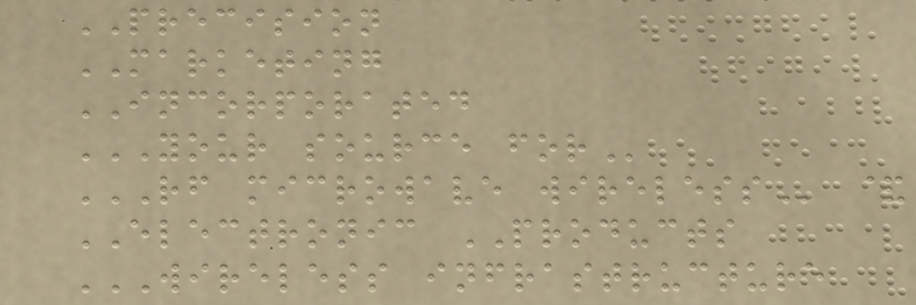PRECISION
MARKETING
INCORPORATED
YOUR SOURCE FOR
RF MICROWAVE WIRELESS &
ELECTRONIC PRODUCTS
WIRELESS INFRASTRUCTURE
